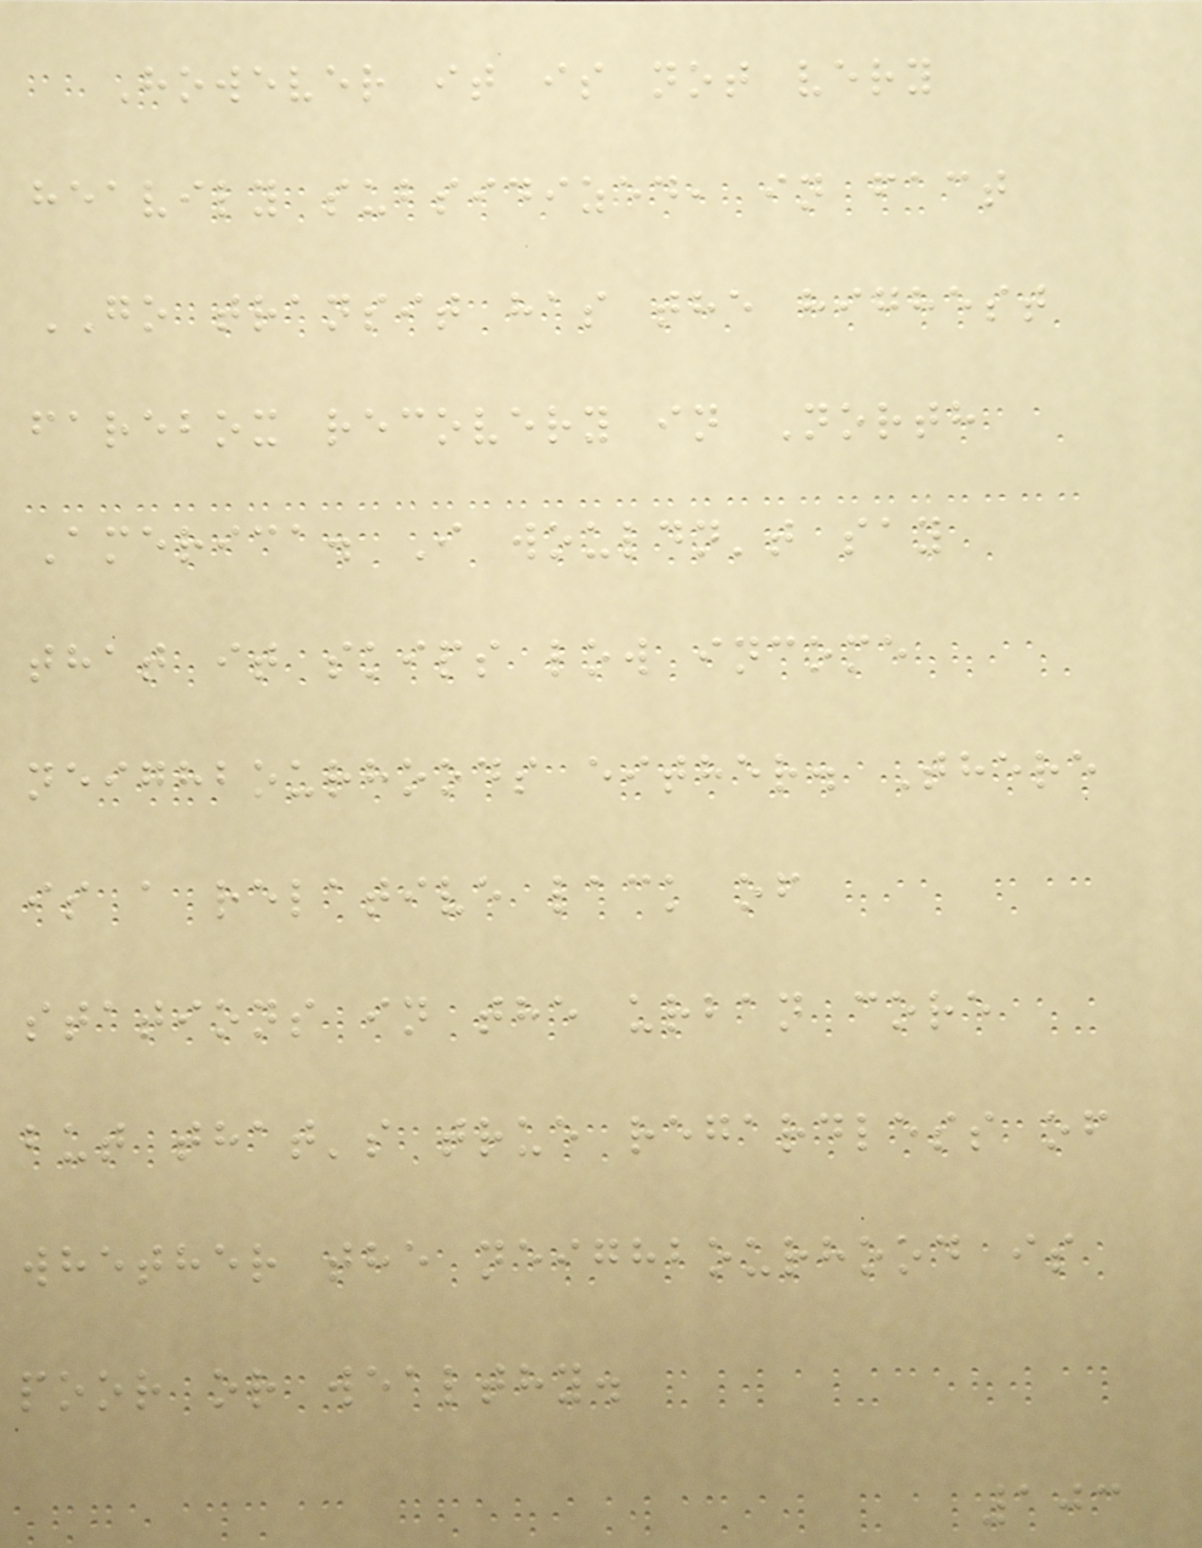However it is not very
heavily subsidized, in fact
GO transit has the highest
farebox recovery in North
America. I wouldn't say
that it skips low income
neighbourhoods either. There
is a relative lack of
stations in the urban core
but that's true regardless of
whether the neighbourhood is
poor or wealthy.
103
